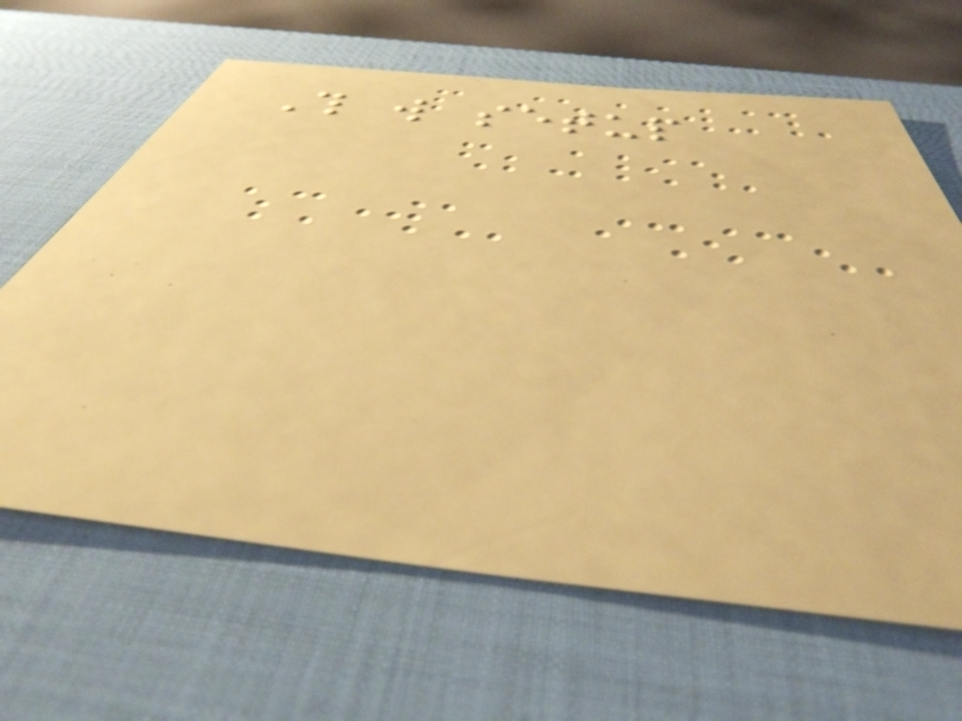This will setup
